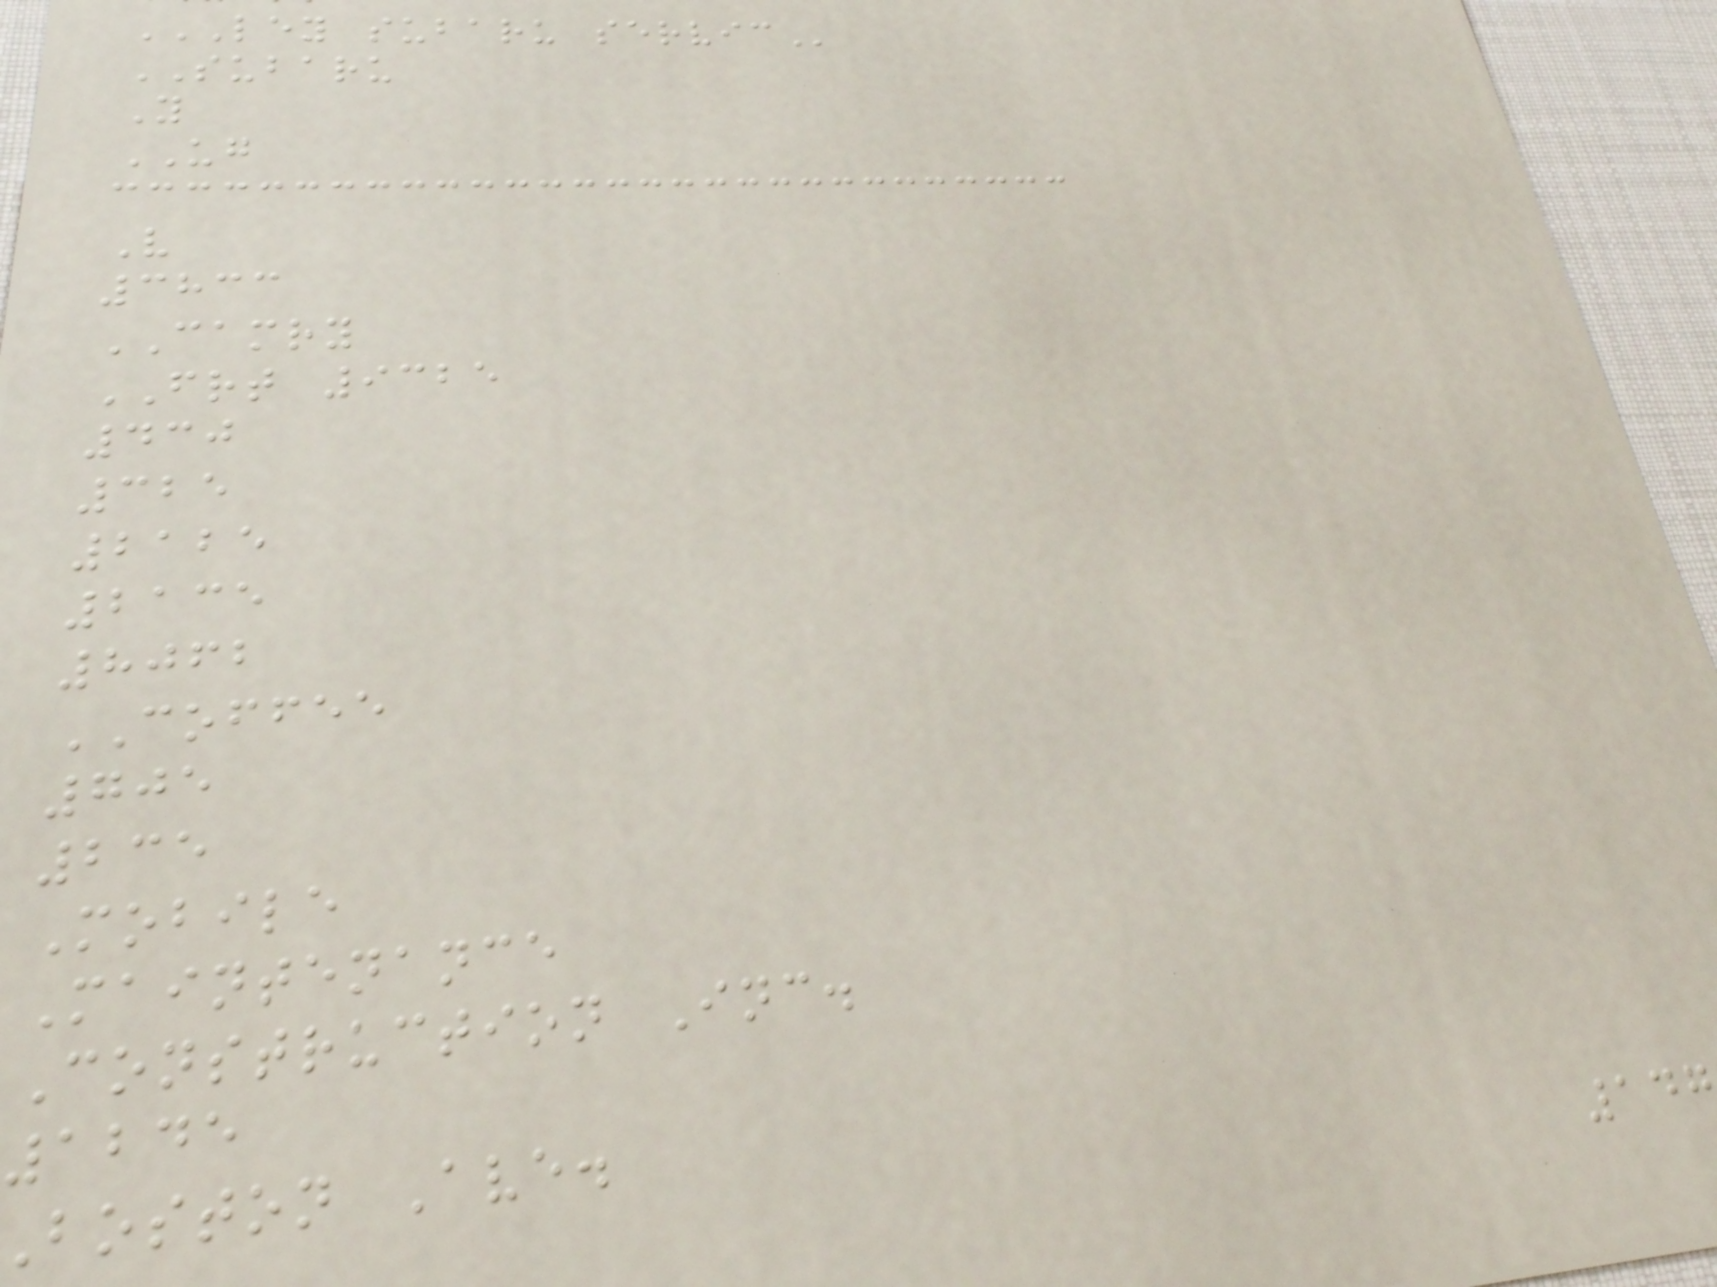LEY SUBARU SERVIC
SUBARU
Y
UG
V
3833
CAMRY
FRT 9325
430
325
2125
2135
8062
COFFEE
705
235
Mobile
Maintenance
Construction Inc.
1245
boston Ave.
